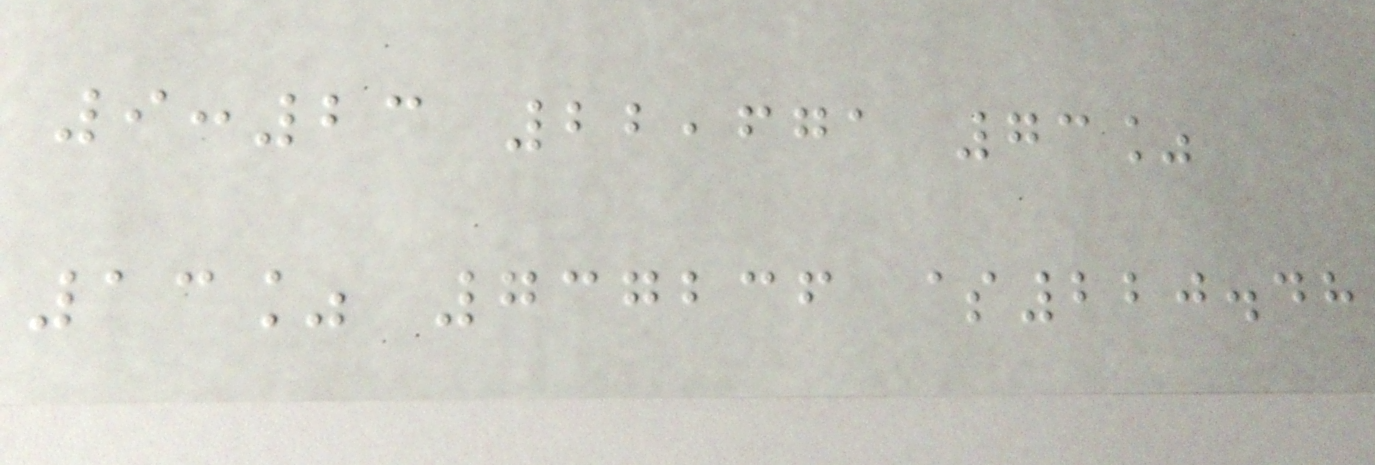9:23 22,671 73%
13% 737236 $220.48
